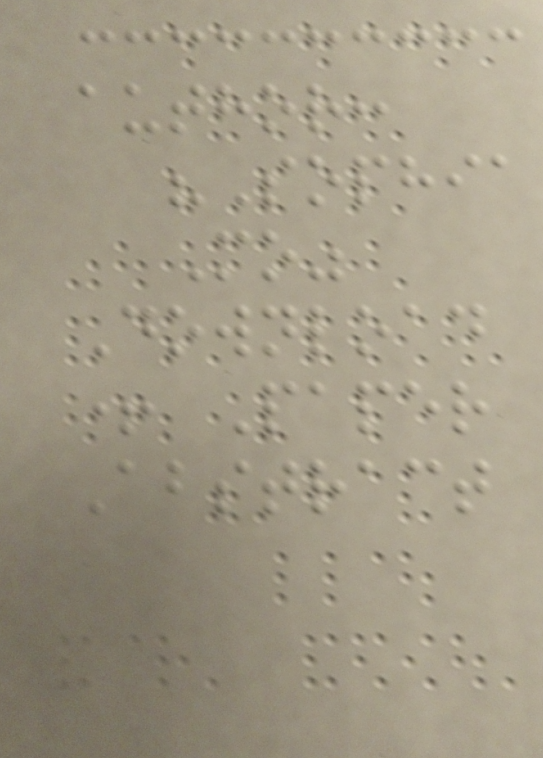author:
"Sophia
Mo"
Download
+ Paper
Abstract
